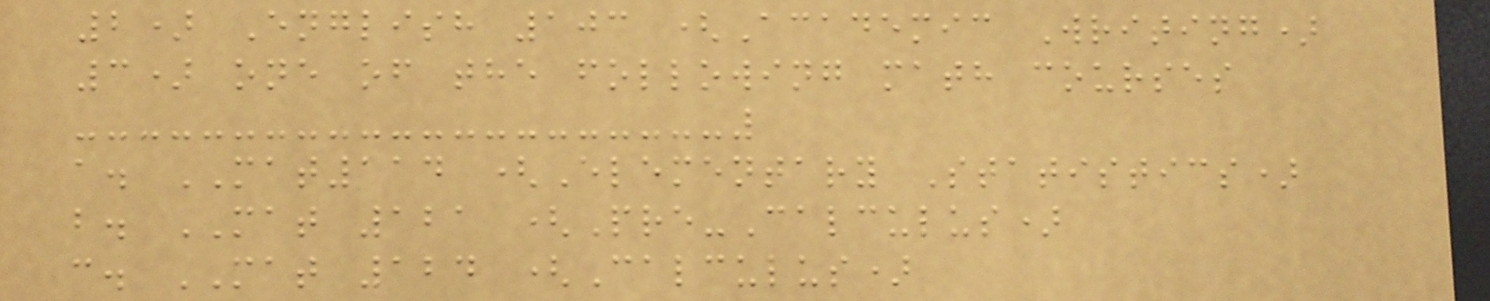2) English 103 (Academic Writing)
3) one of the following math courses
a. MAT114 (Elementary Statistics)
b. MAT 121 (Pre-Calculus)
c. MAT 124 (Calculus)
